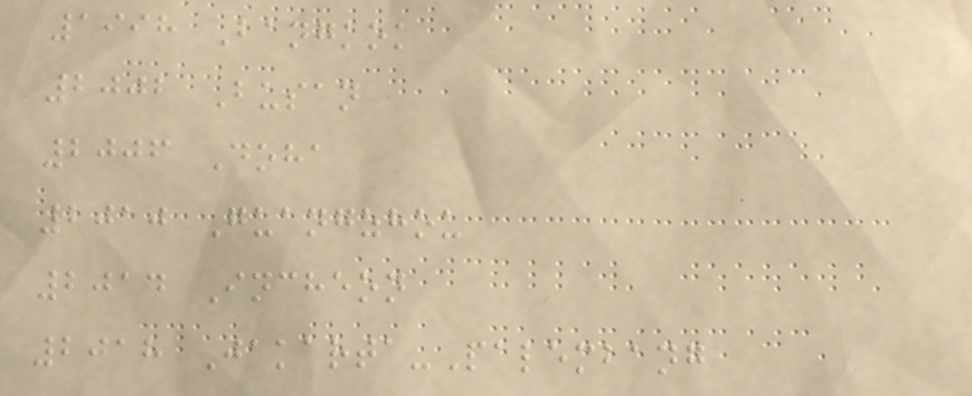1998 Bangkok
2002 Busan
2006 Doha
2010 Guangzhou
2014 Incheon
2018 Jakarta-Palembang
